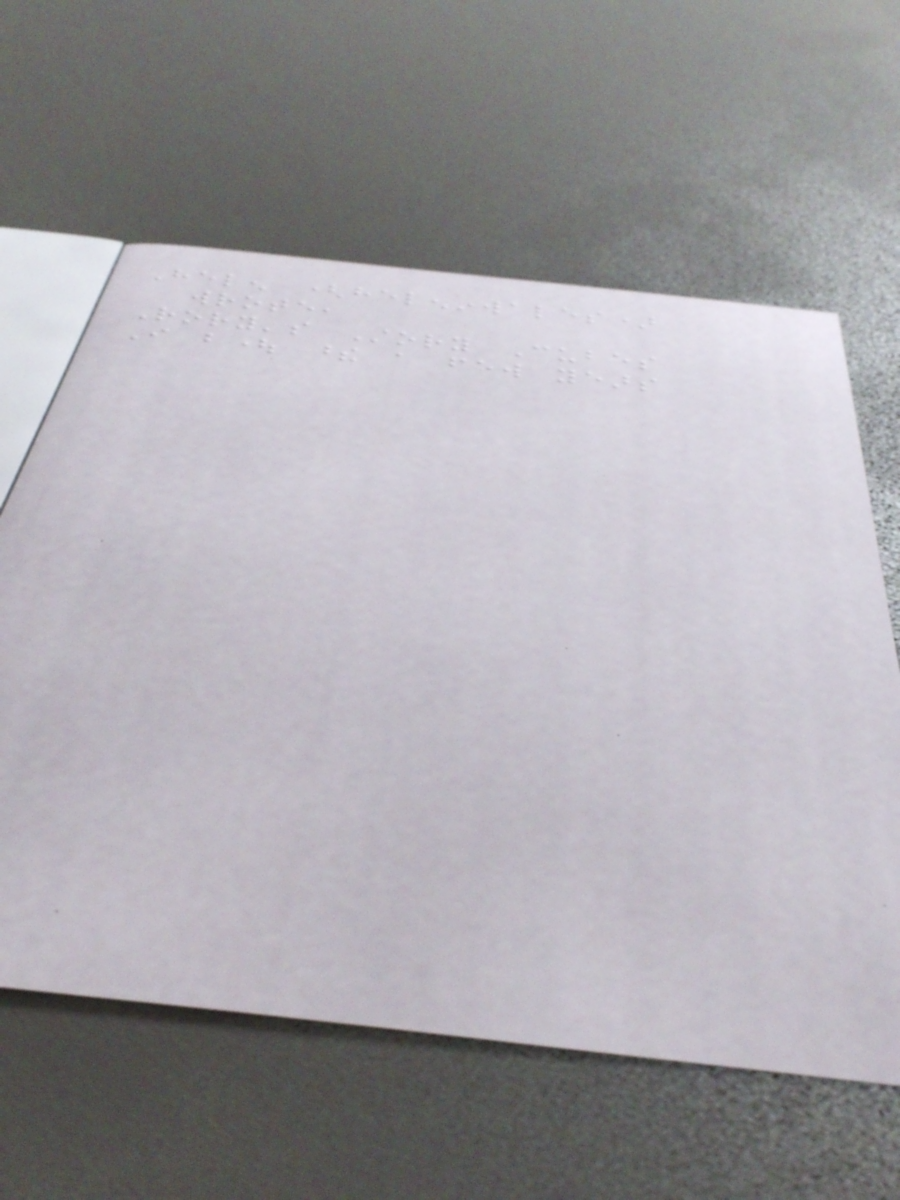Helen (heleninwales)
wrote,
Rory's Story Cubes
I bought these a few years
